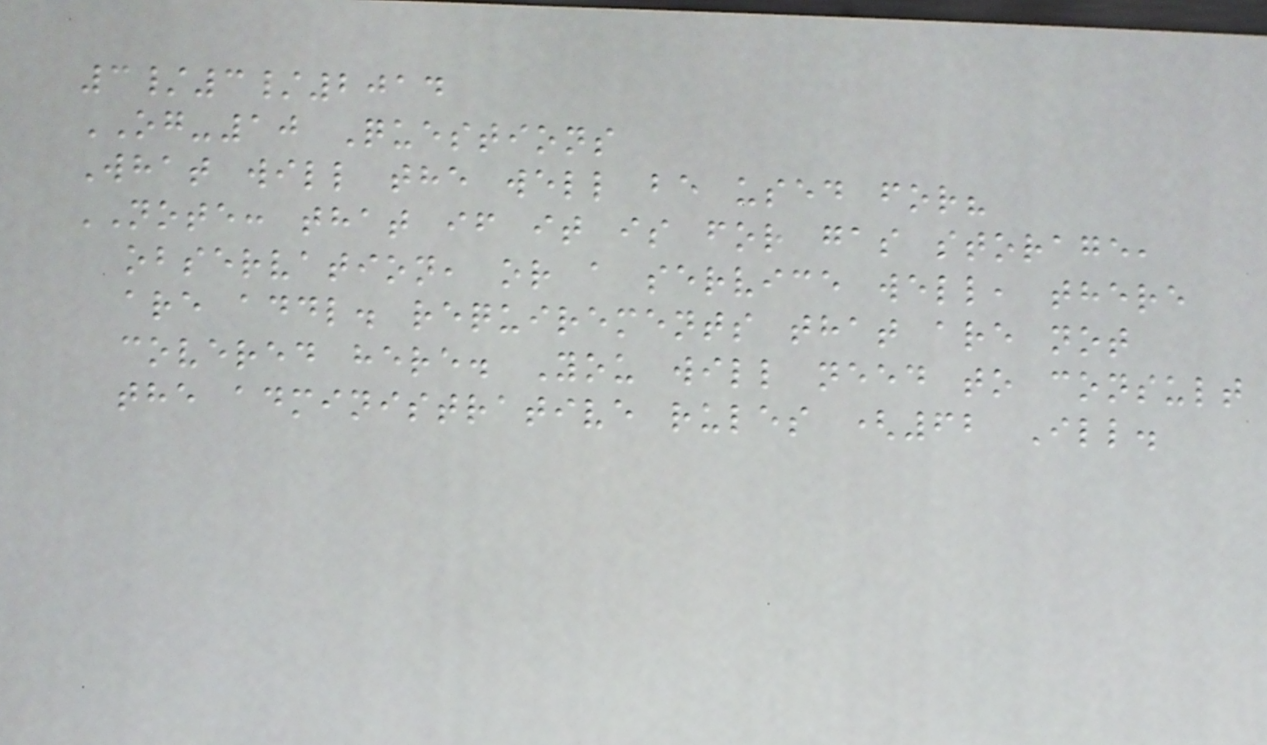3/3/2014
OG-10 Questions
What will the well be used for?
NOTE: that if it is for gas storage,
observation, or a service well, there
are addl. requirements that are not
covered here. You will need to consult
the administrative rules (62 Ill.
